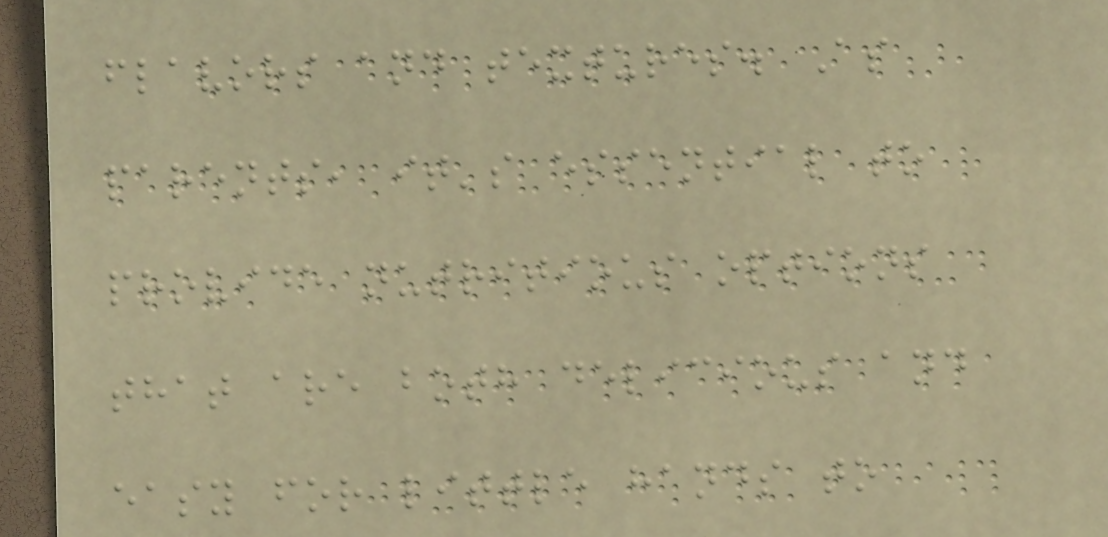flavors and textures. As
parents, it's essential to
provide nutritious options
that are both delicious and
easy for little hands to
